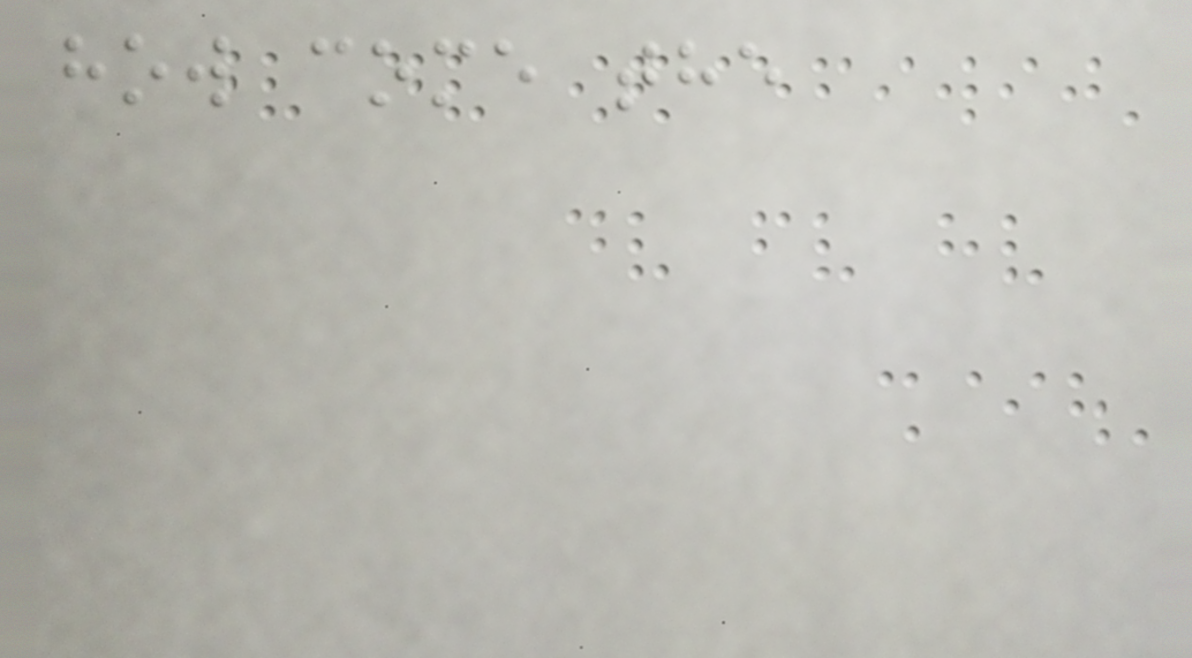how come the
